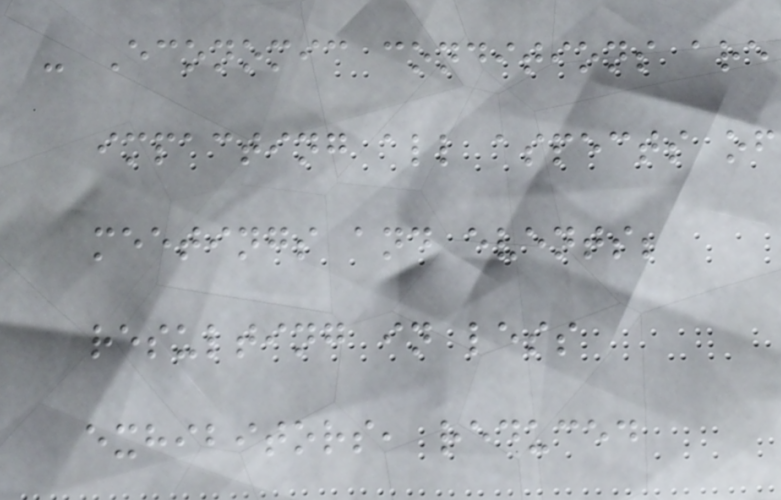- Economic conditions are
impacting all aspects of
meetings and events;
resulting in less
exhibitors, reduced
